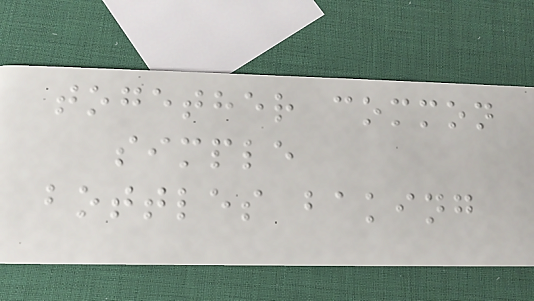together common
simple
bottles baking
